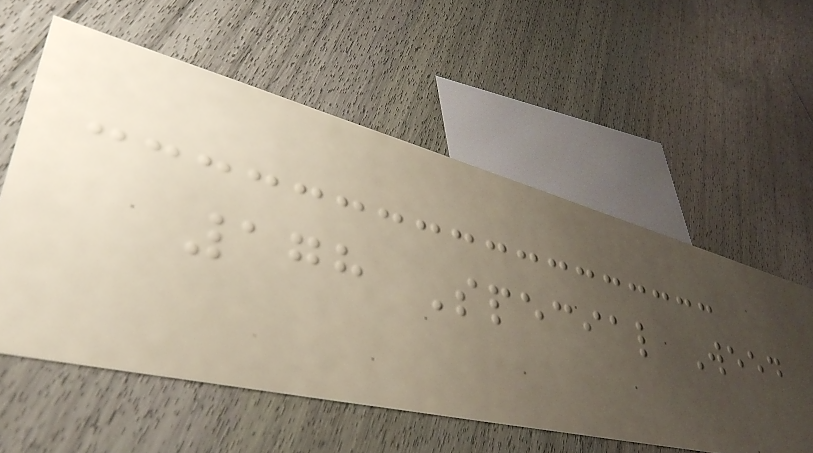178 Special Weed
